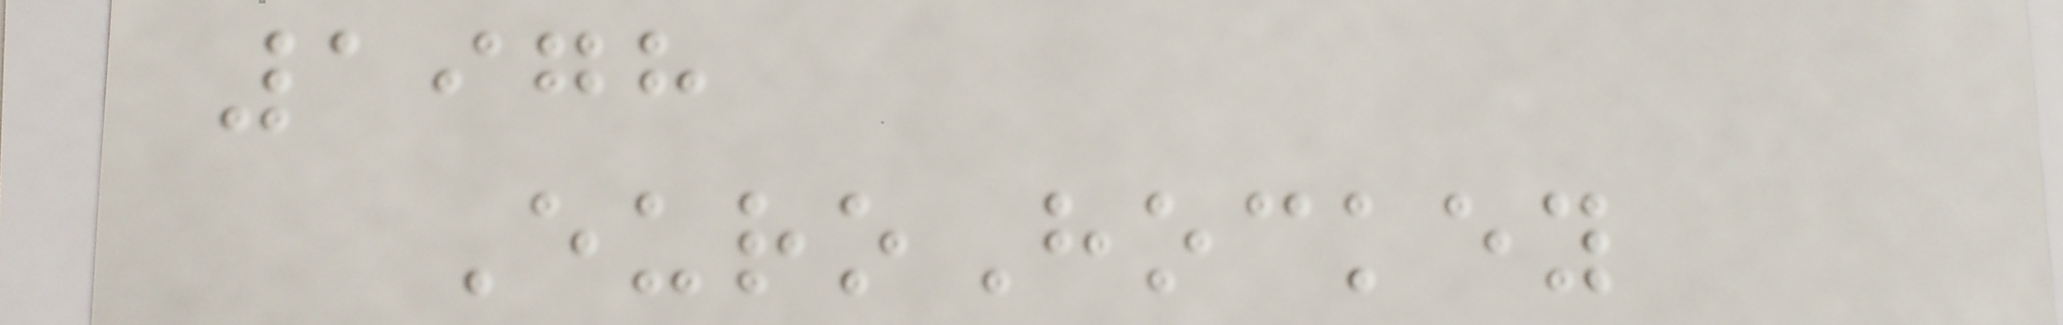1978
EuroHockey
